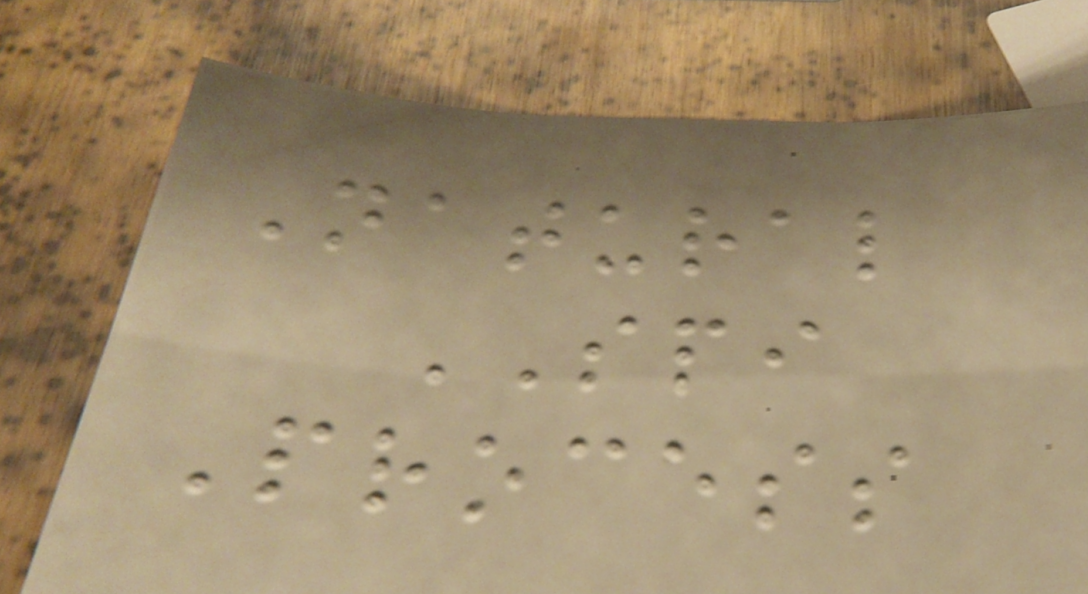Natural
SPI
Process
